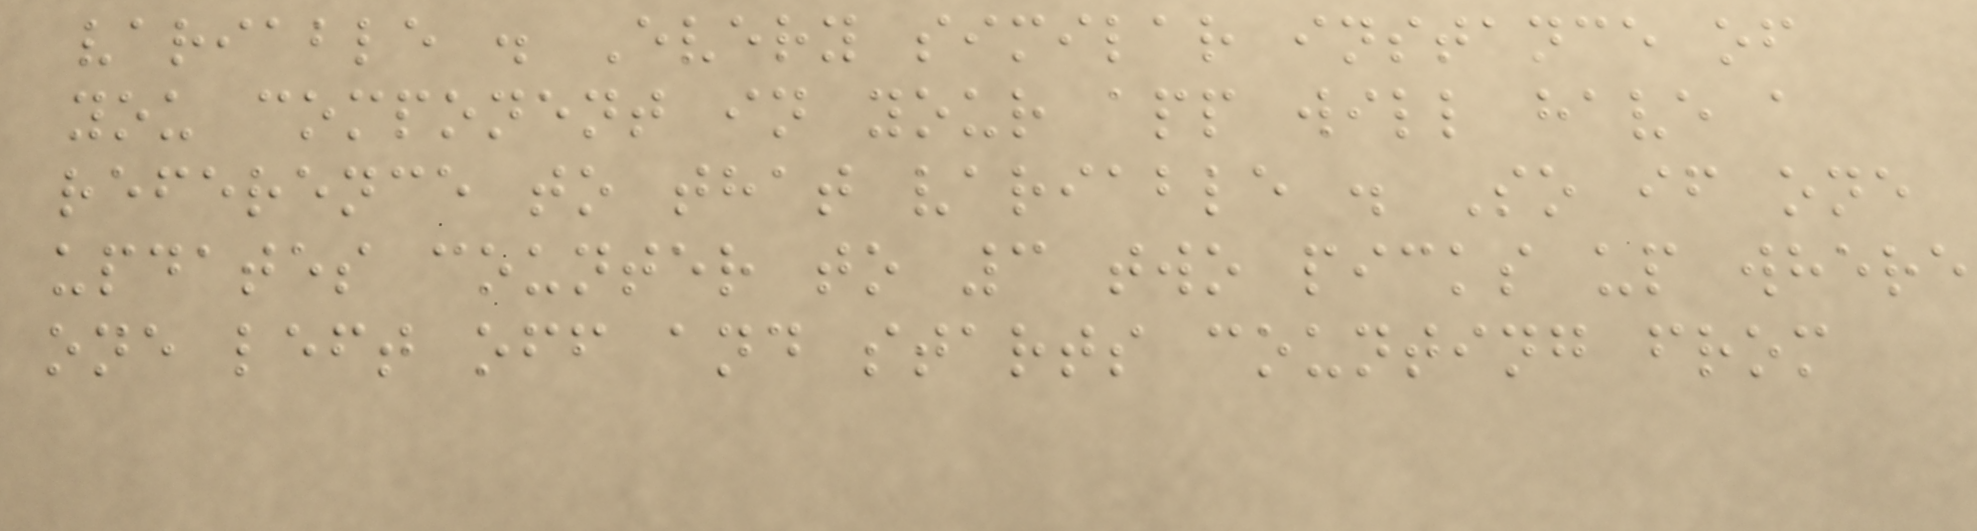variable . Every similar instance of
you component in your app will have a
reference to that variable . So if one
updates counter to 3 two picks up where
one left off and starts counting from
